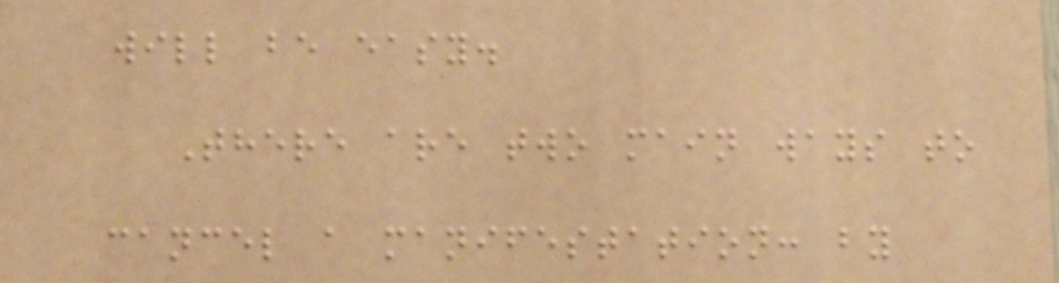will be easy.
There are two main ways to
cancel a manifestation: by
